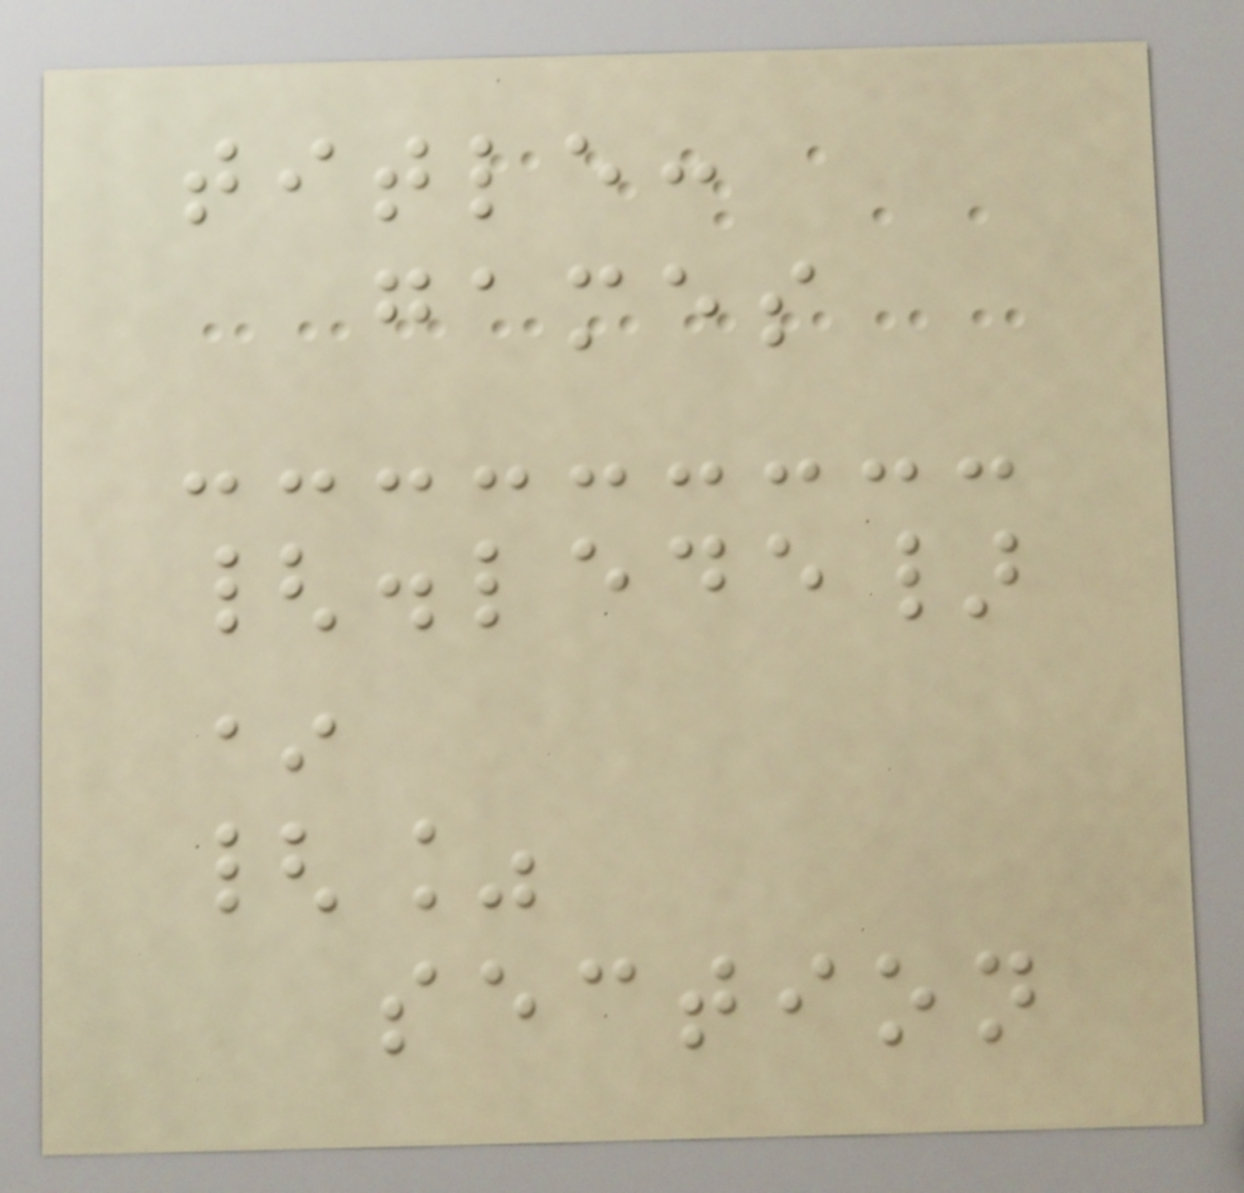title:
games
{.lede}
*
{%
section
